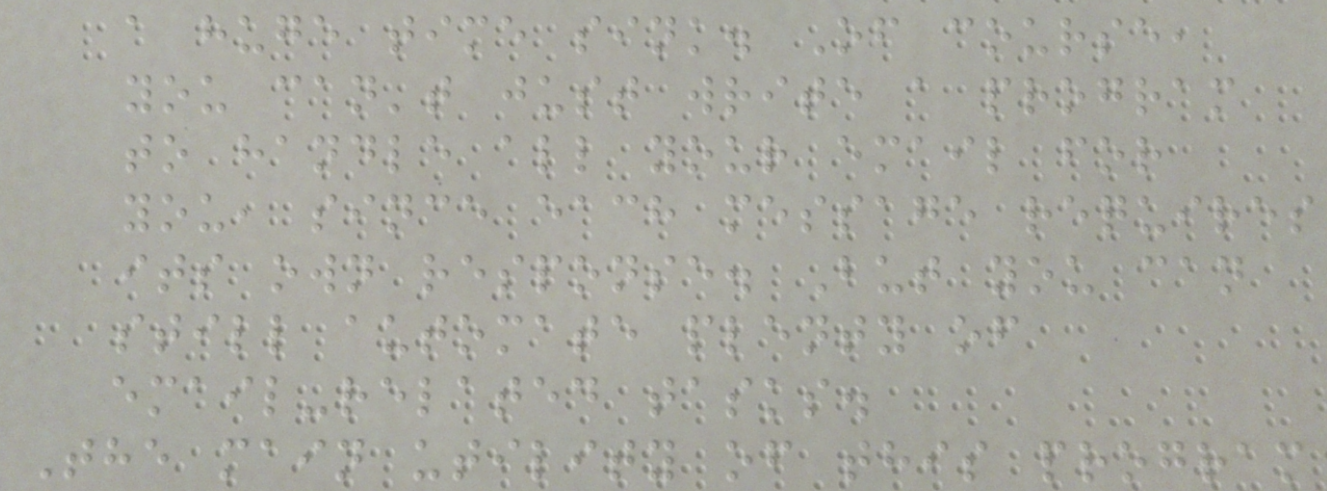a huge time sink. Of course,
you can't just write a program
to handle all your email for
you, since each message requires
its own response. But you can
still automate plenty of
email-related tasks.
The main utility of this program
